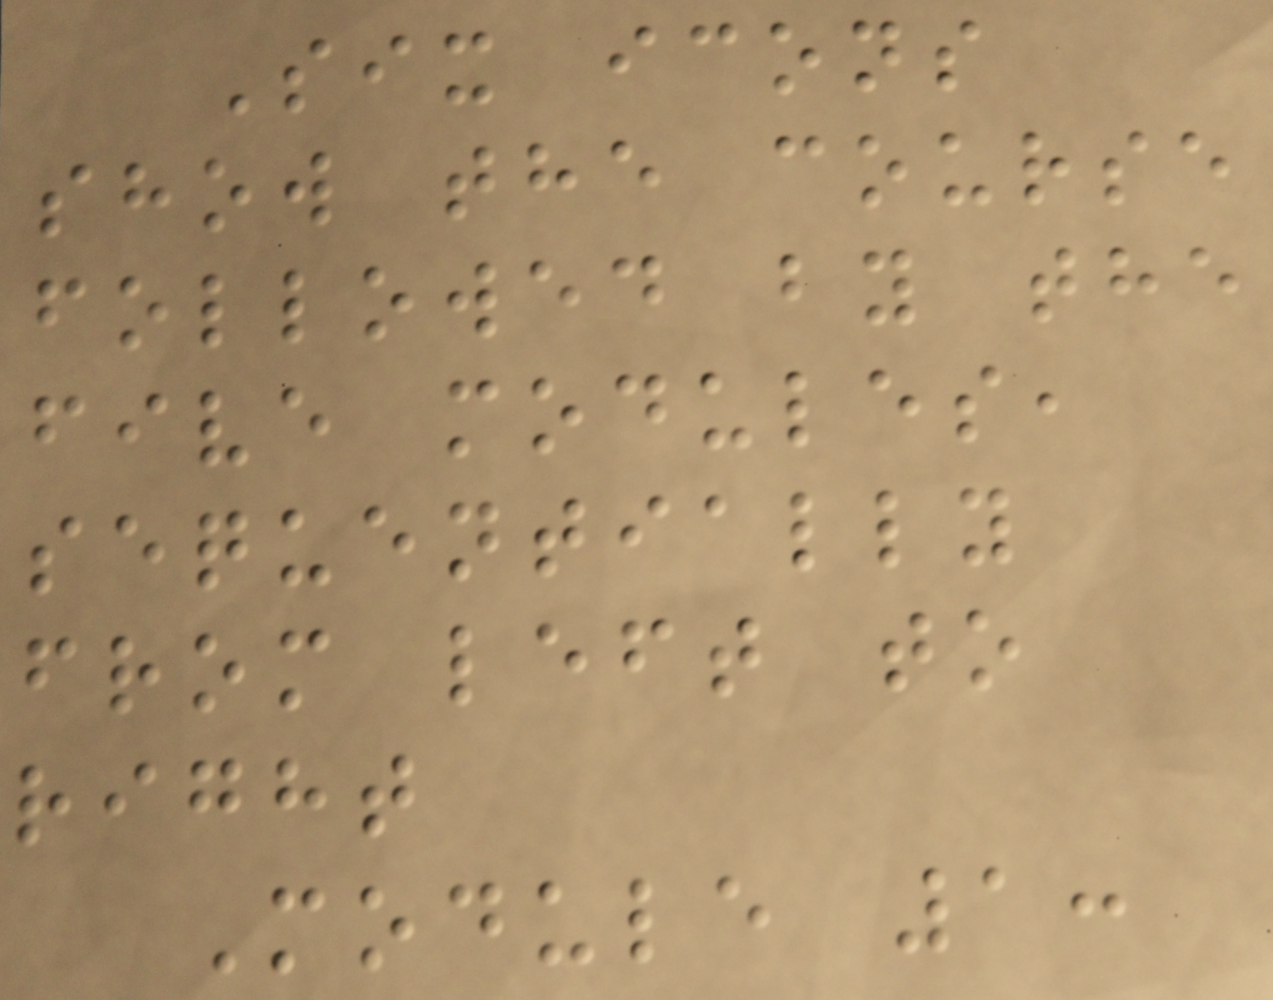Six icons
show the course
followed by the
five modules,
sequentially
from left to
right
Module 1:
